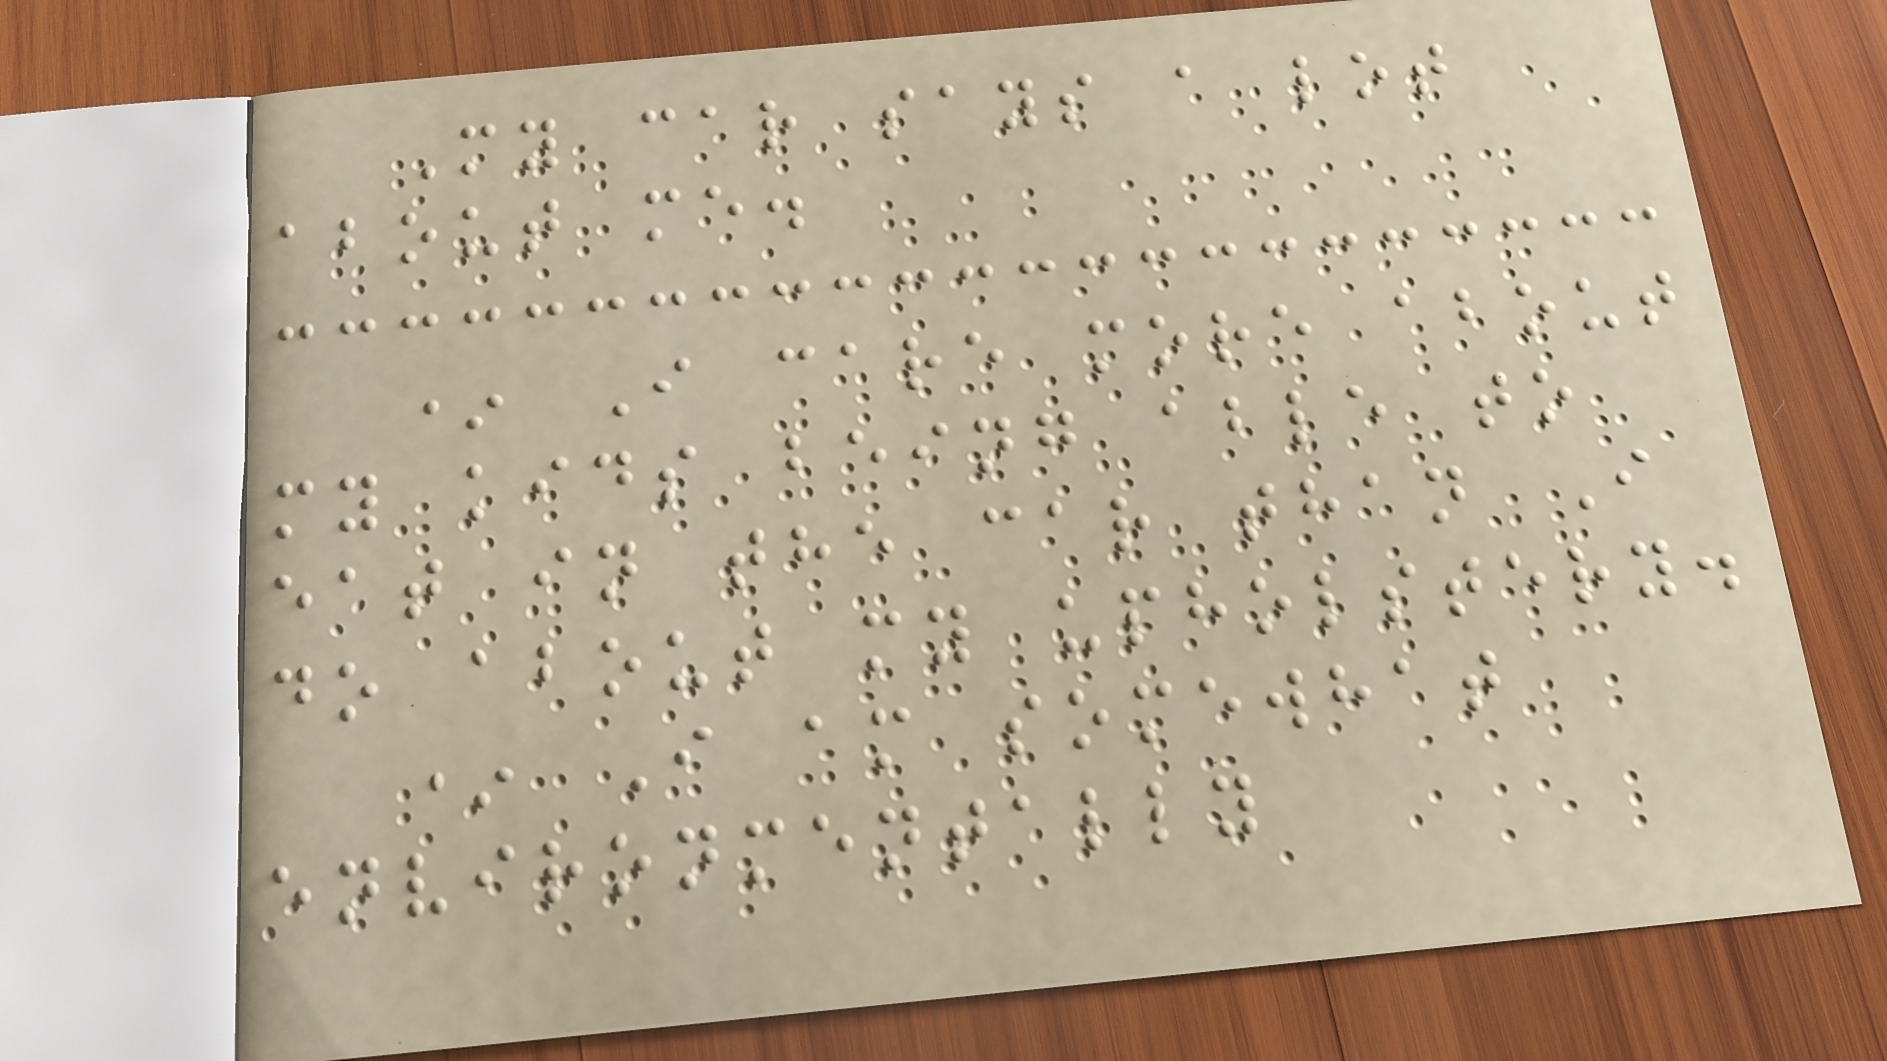My car says a lot
about me.
* I care more about
my kids being able to
eat in the car than I
do about my upholstery.
* I am somewhat
environmentally
